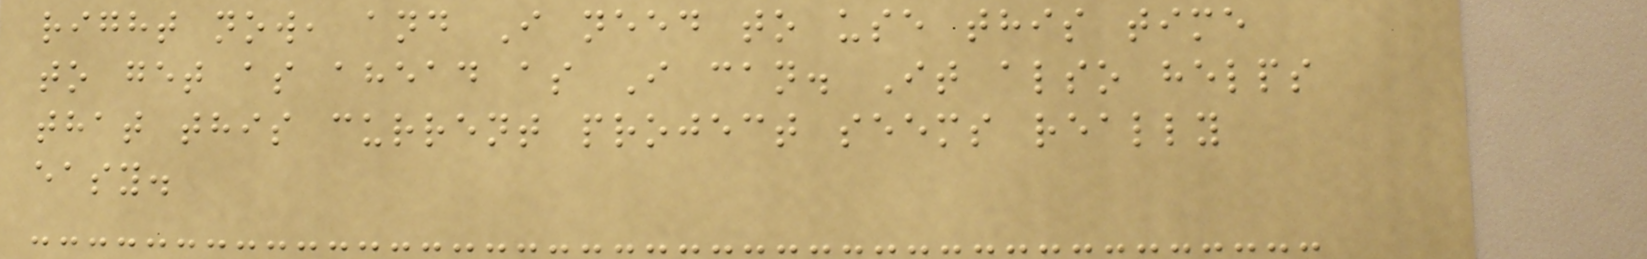right now, and I need to use this time
to get as ahead as I can. It also helps
that this current project seems really
easy.
